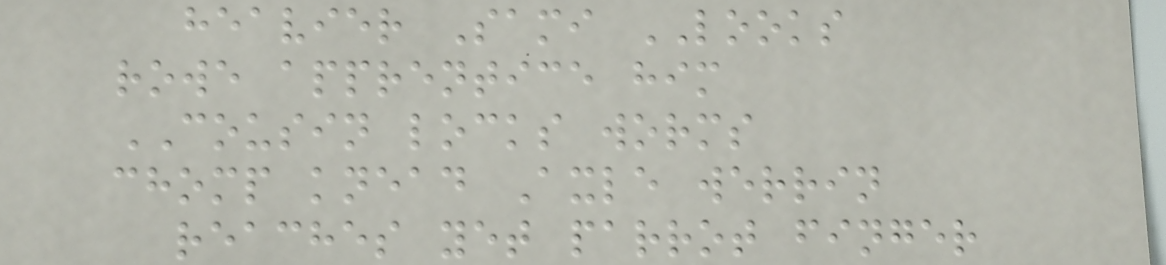heavier Sami LOOKS
rowe apprentice him
COUSIN locks worms
chomp knead Axle werrin
reaches yet parrot finger
